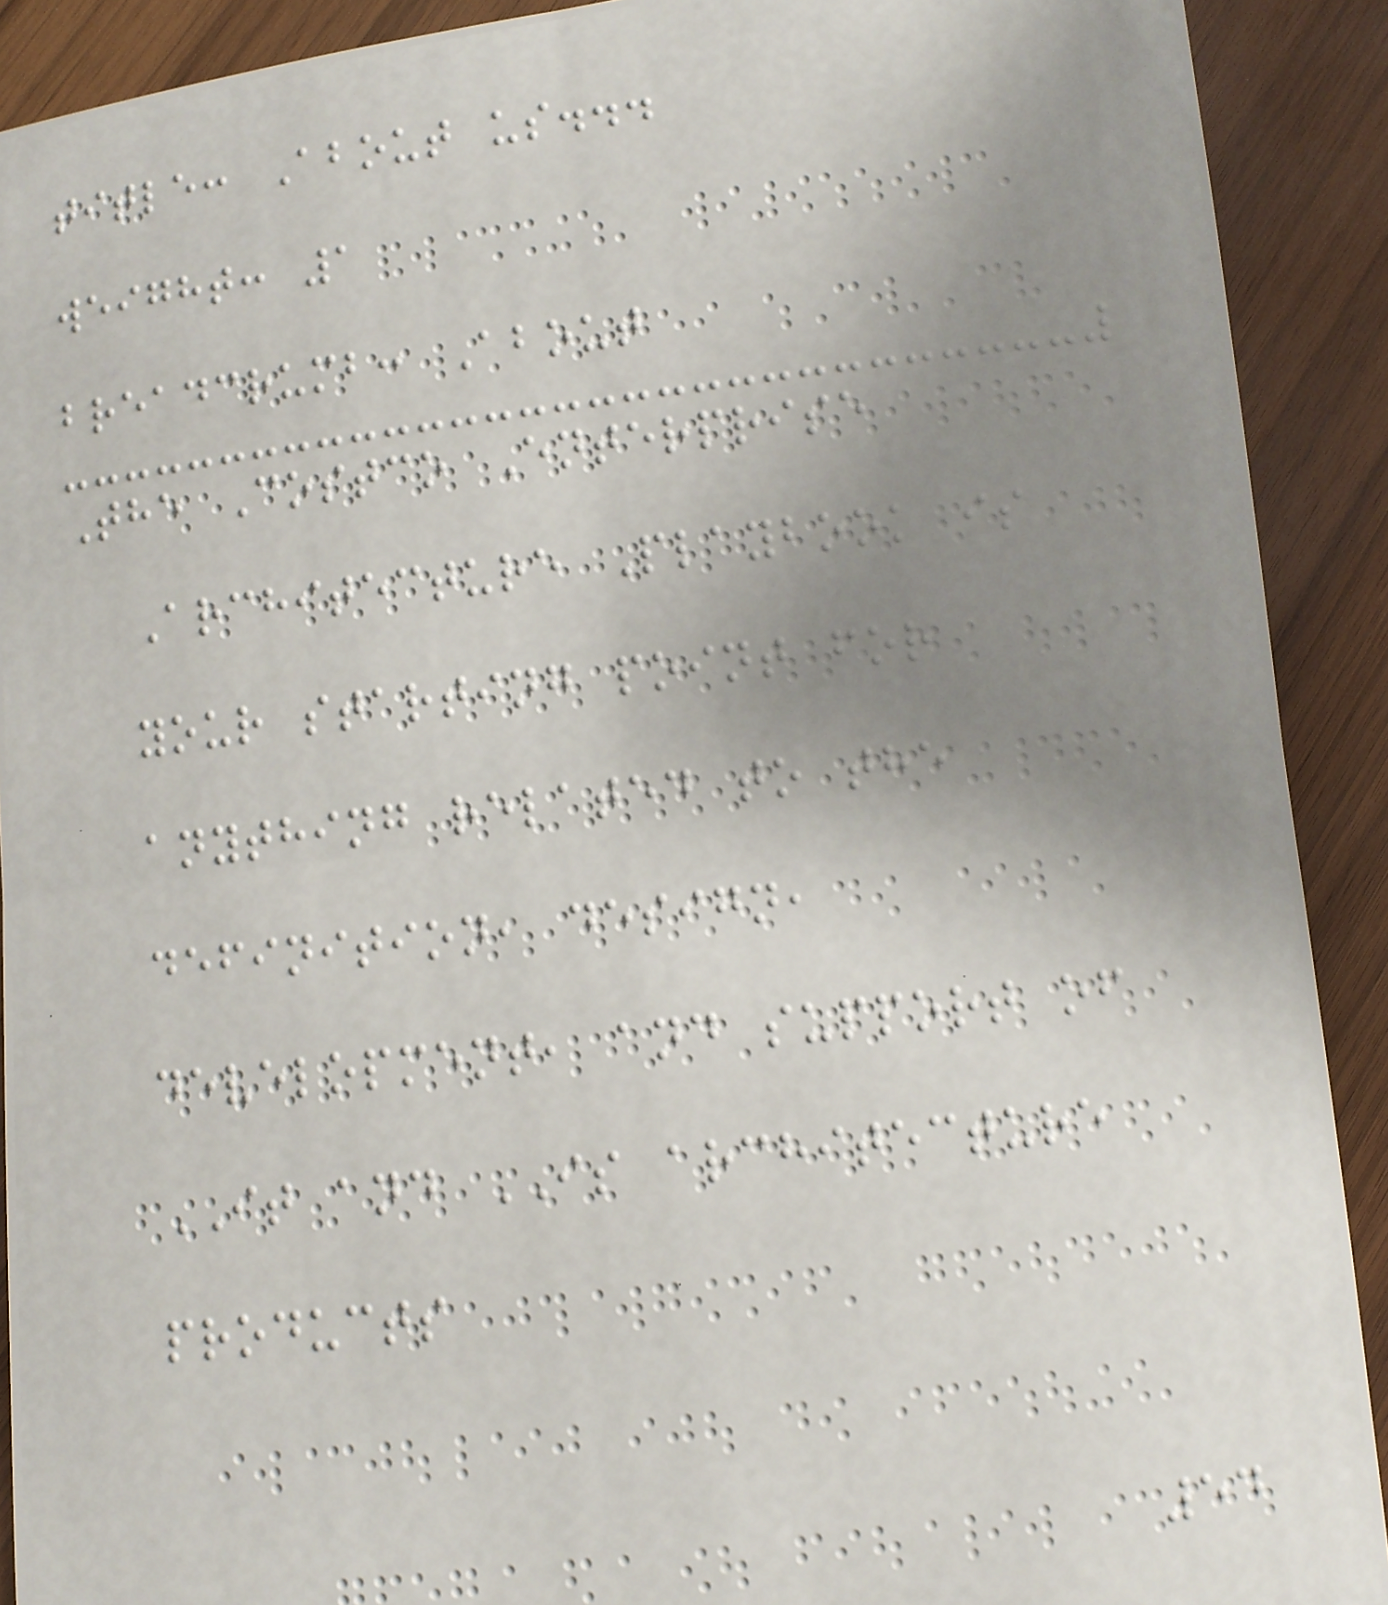title: About us...
weight: 1
breadcrumb: About
The Costco Enterprise
Architecture Playbook is
your starting point for
anything related to the
definition, design,
development, and support of
IT and IS architecture
products
54
